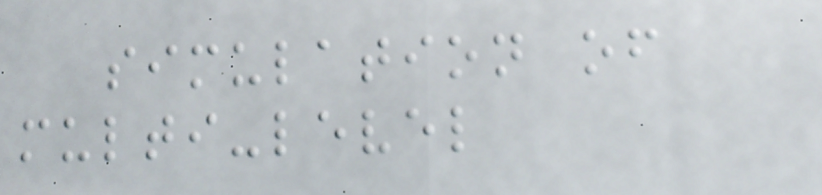simulation of
multi-level
